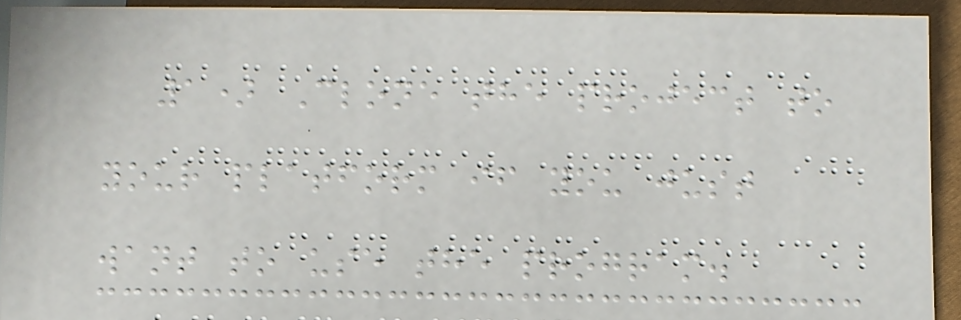1) Clone the project to
your platform if you just
want to use the program.
